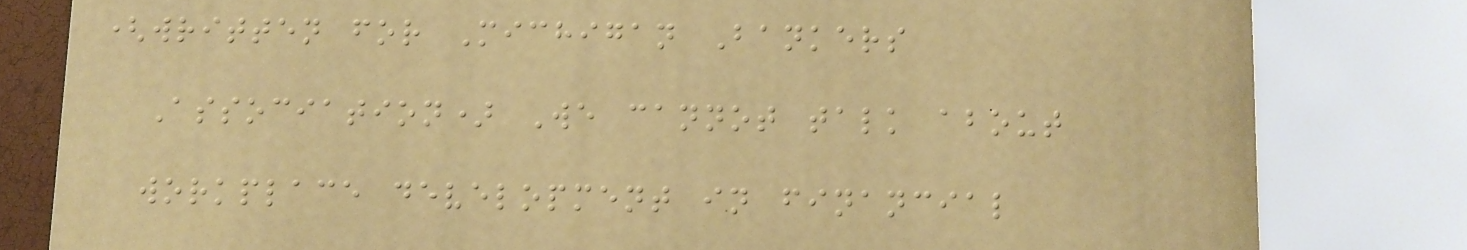(written for Michigan Bankers
Association) We cannot talk about
workplace development in financial
